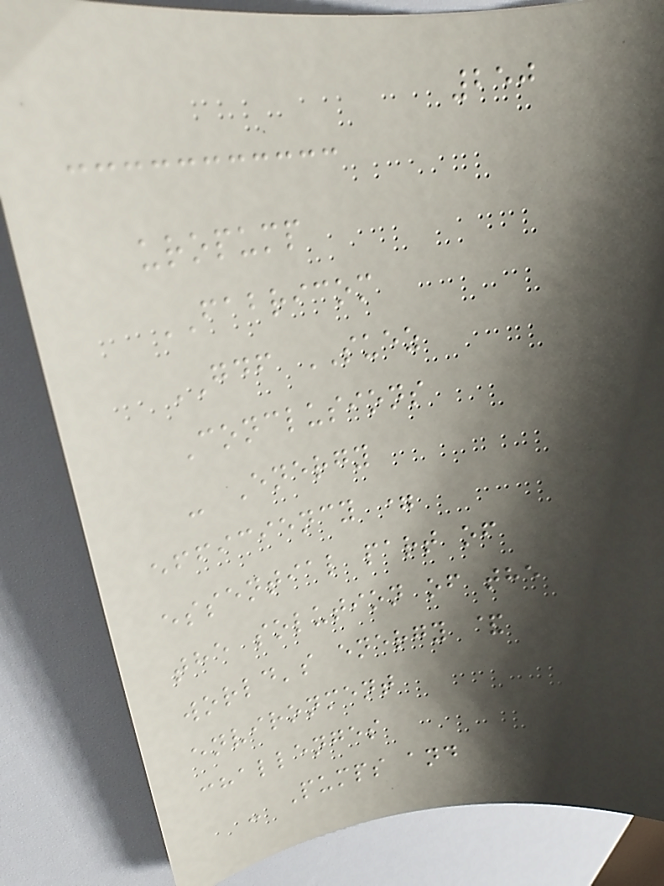250
uropump
FABRICOM
GDF SUEZ
Conclusions
- Energy
efficiency =
essential part of
the solution of the
world's energy &
environment
challenges
- Pumps and
